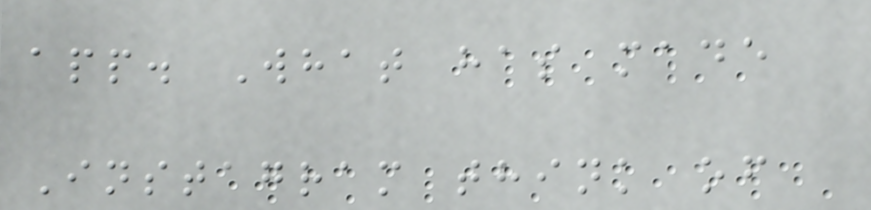app. What has made
Instagram think of
